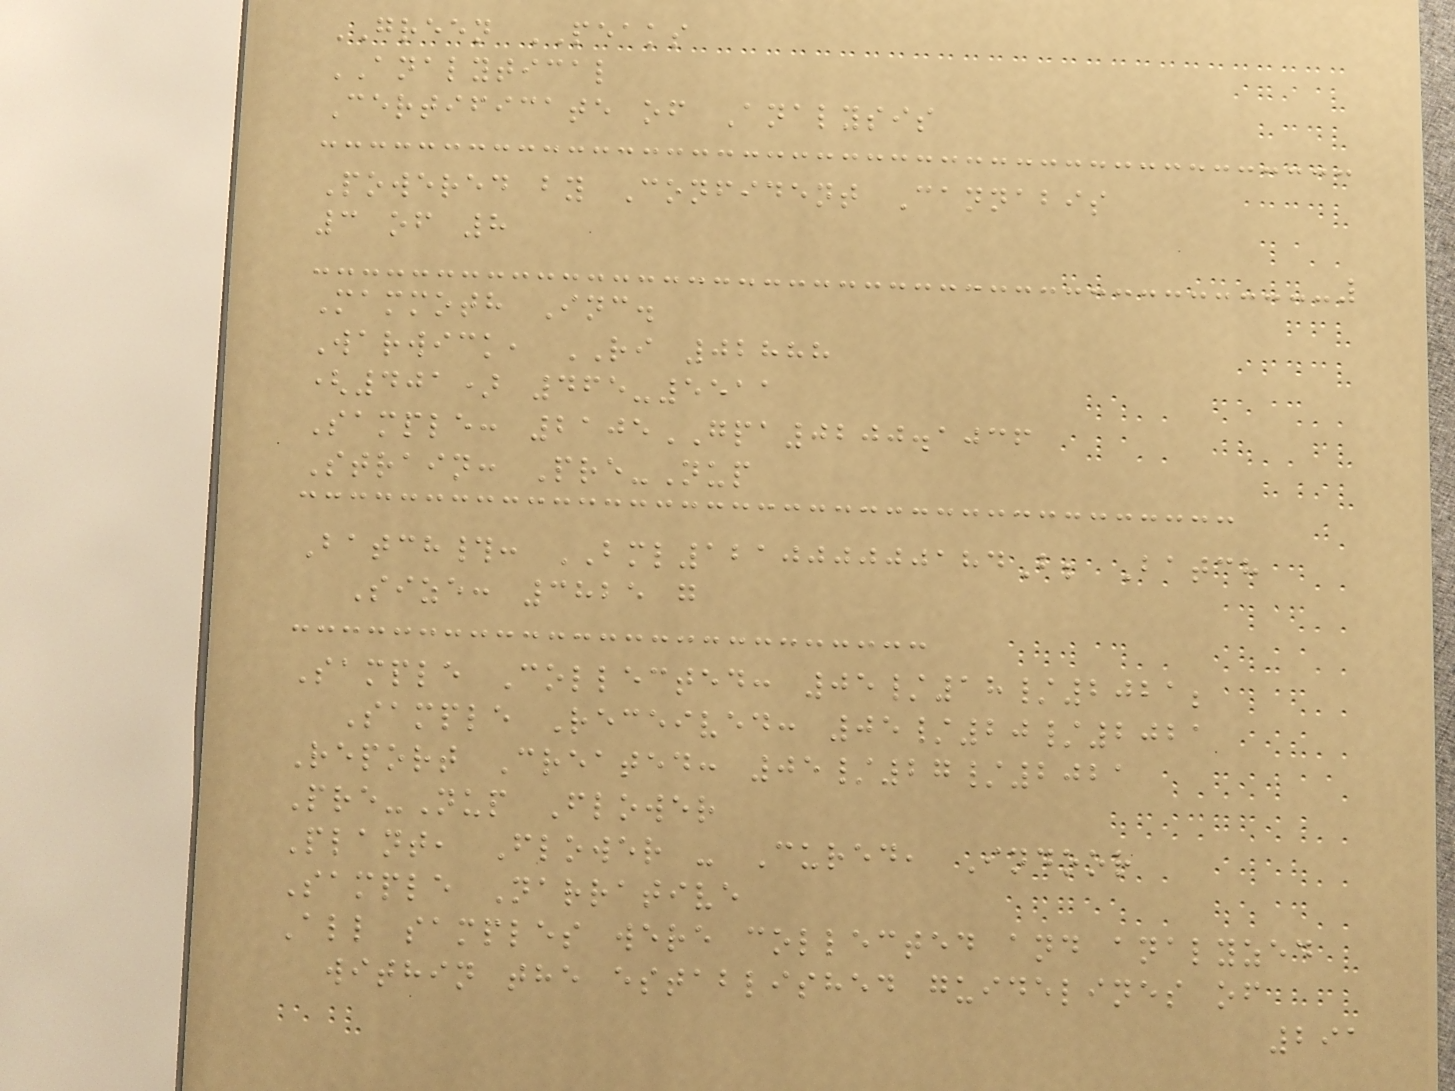GREEN PEAKS
ANALYTICAL
Certificate of Analysis
Powered by Confident Cannabis
3 of 8
Mammoth Inc.
Warwick, RI 02888
(401) 465-5511
Sample: 2105GPA0200.1036
Strain: Pre-Nup
Batch#: BML121000000184B; Batch
Size: 3825 g
Sample Collected: 05/18/2021;
Sample Received: 05/20/2021
Report Created: 05/27/2021
Pre-Nup Flower
Plant, Flower - Cured, Indoor
Sample Narrative
All samples were collected and analyzed
within the established guidelines of
291
